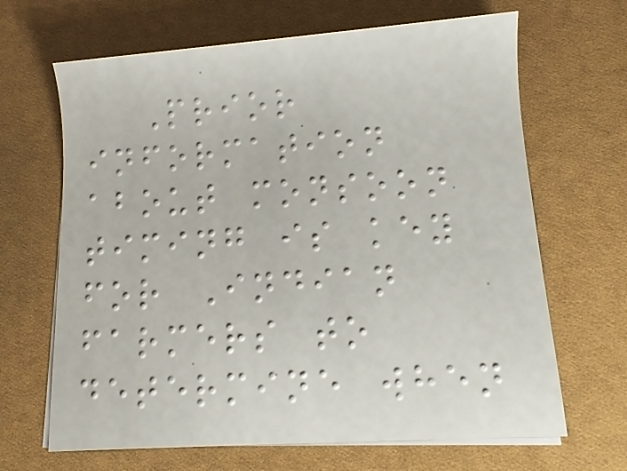Prior
information
about monsoon
timing is key
for Indian
farmers to
determine when
